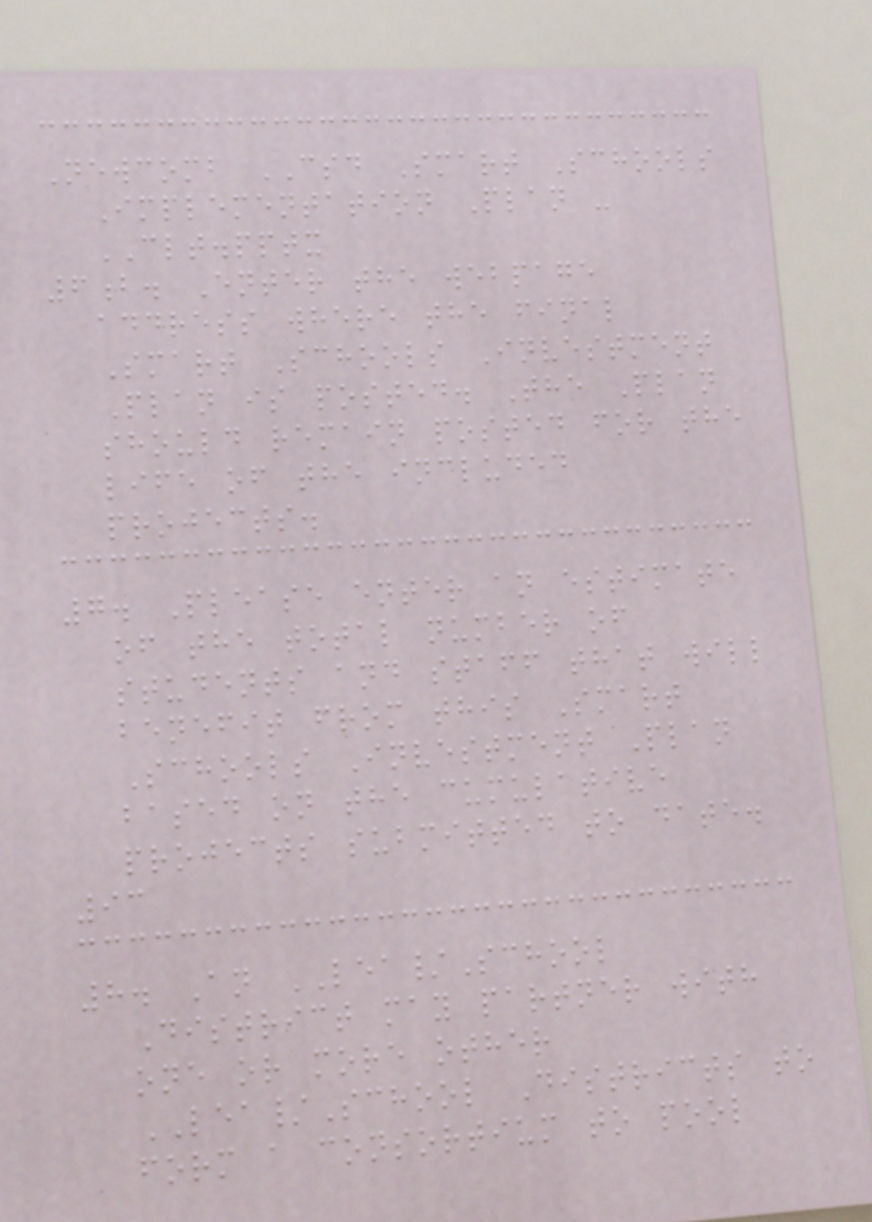Newcomb CSD Smart Schools
Implementation Plan -
CLT.pptx
6b. Enter the webpage
address where the final
Smart Schools Investment
Plan is posted. The Plan
should remain posted for the
life of the included
projects.
7. Please enter an estimate
of the total number of
students and staff that will
benefit from this Smart
Schools Investment Plan
based on the cumulative
projects submitted to date.
93
8. An LEA/School
District may partner with
one or more other
LEA/School Districts to
form a consortium to pool
